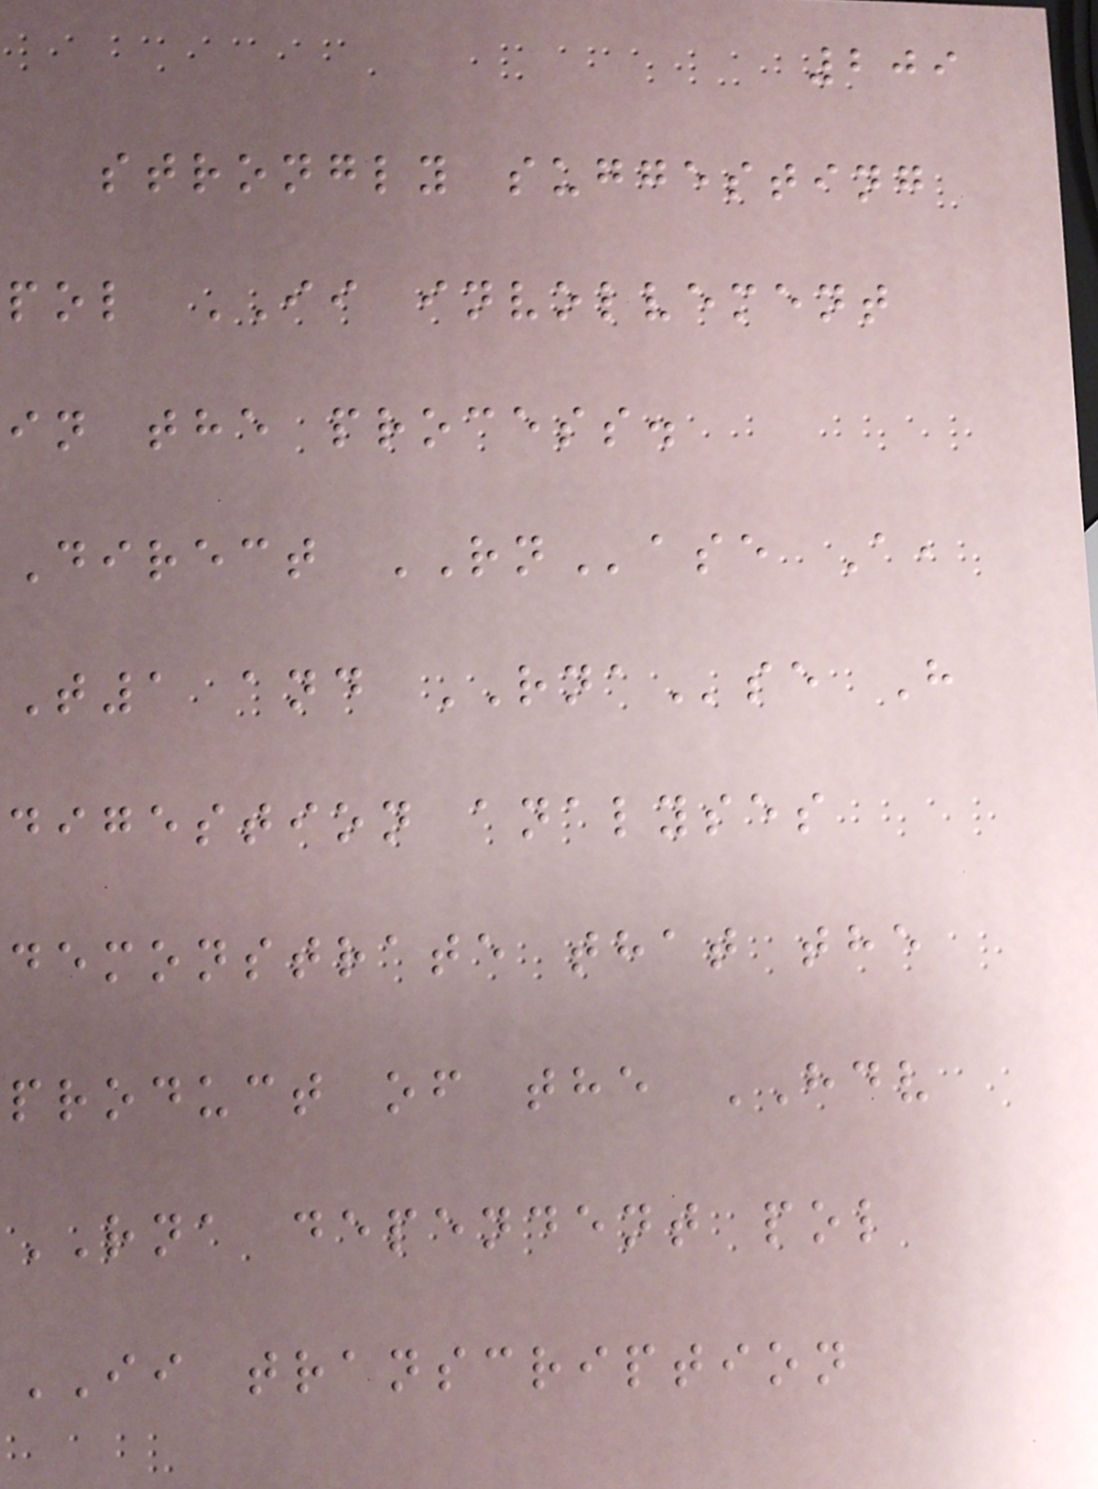209
strongly suggesting
pol II involvement
in the process.
Direct RNase A,
T1 and RNAse H
digestion analyses
demonstrate that the
product of the HDV
RNA dependent pol
II transcription
